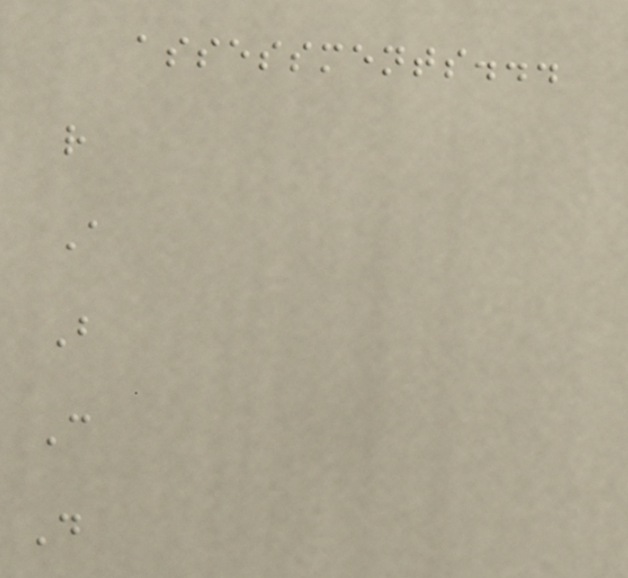assessments...
r
A
B
C
D
